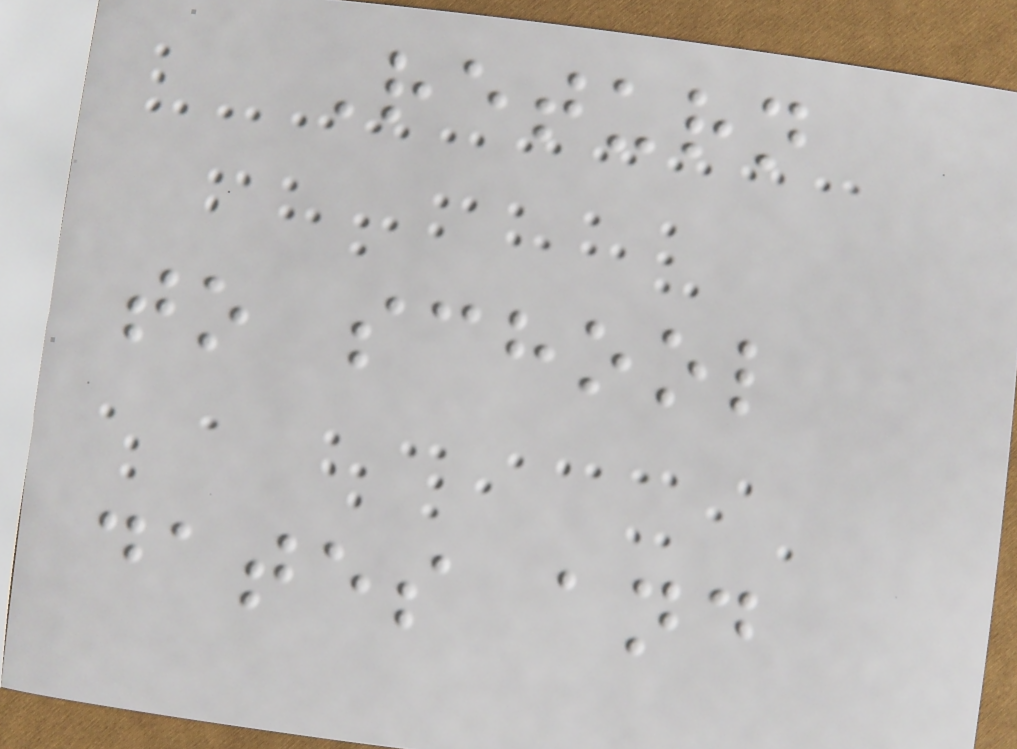Return
to school
dates and
